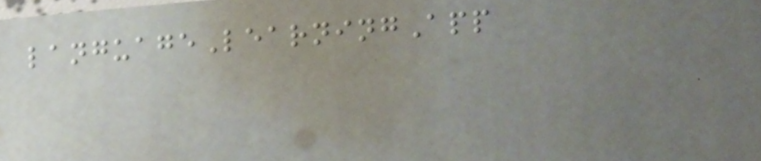languageLearningApp
